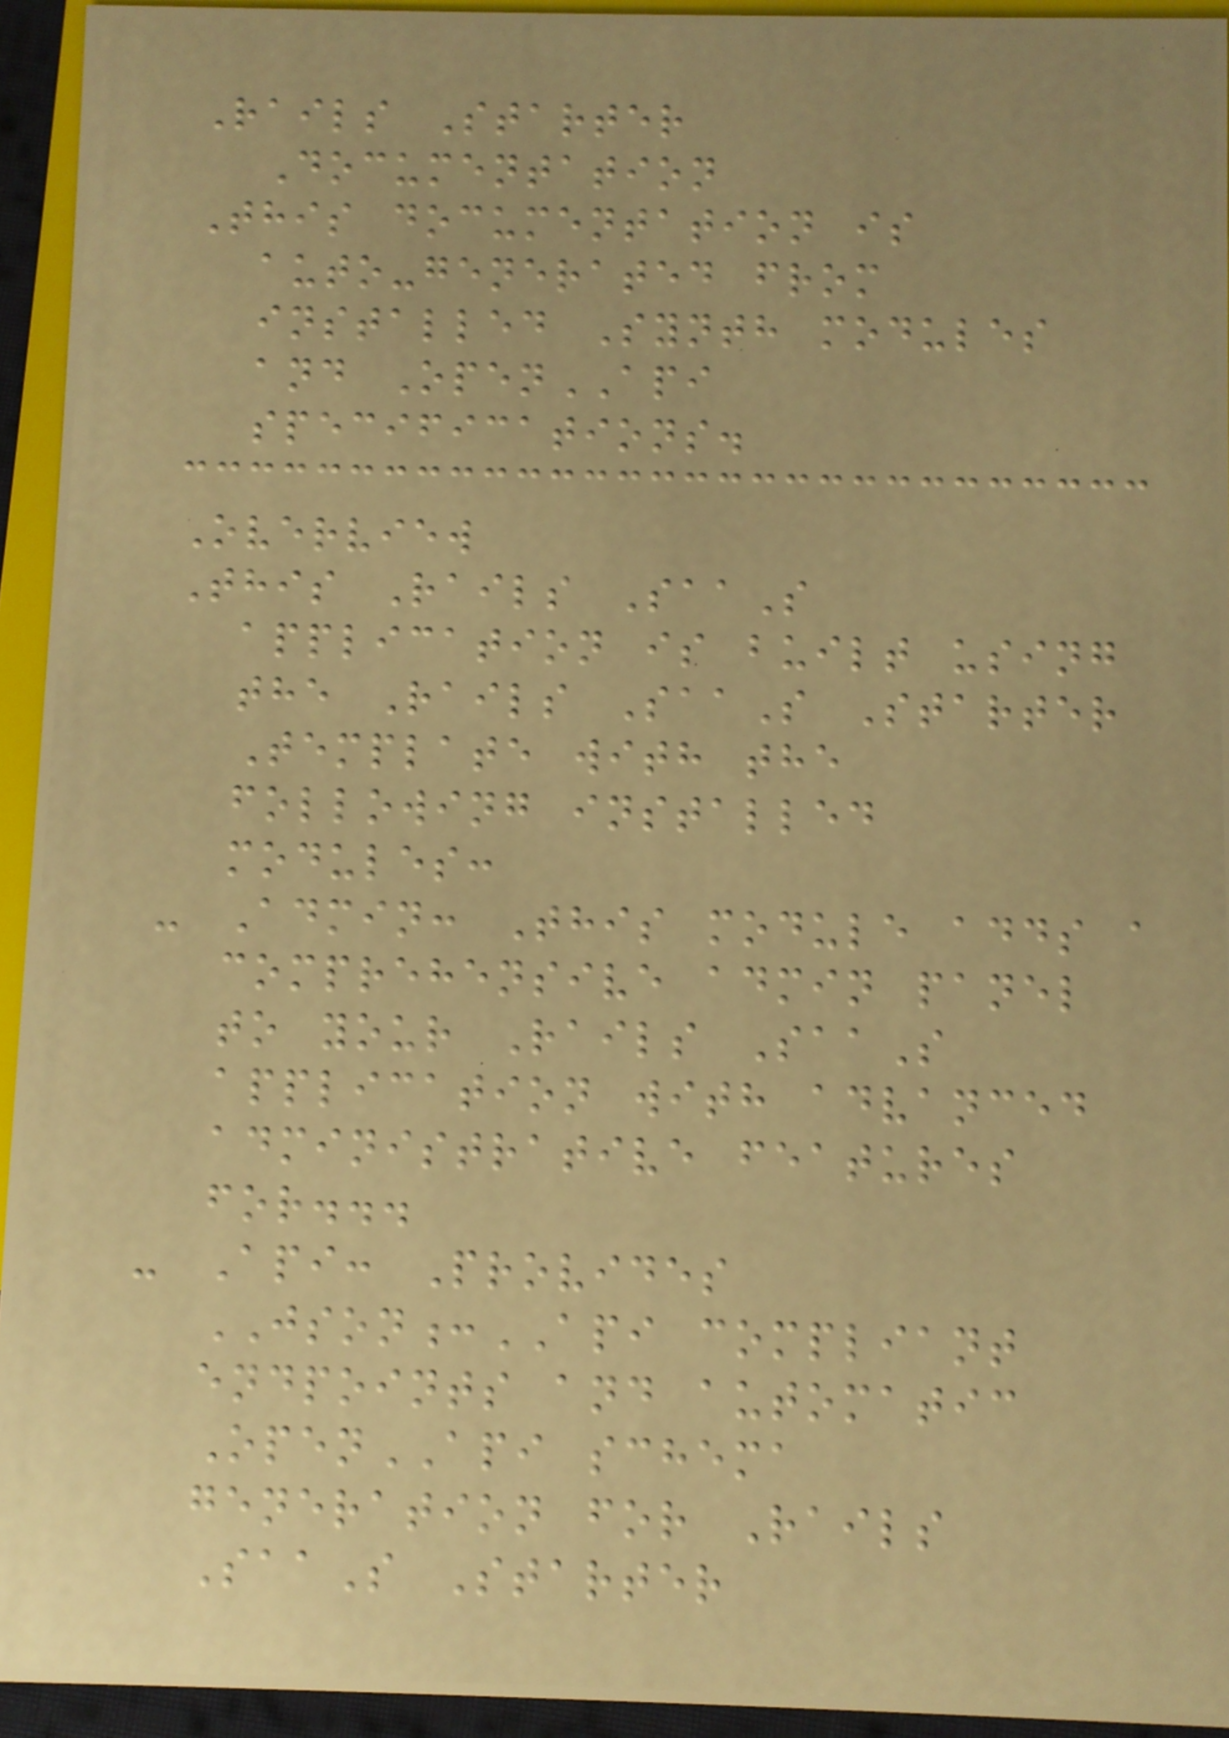Rails Starter
Documentation
This documentation is
auto-generated from
installed Synth modules
and OpenAPI
specifications.
Overview
This Rails SaaS
application is built using
the Rails SaaS Starter
Template with the
following installed
modules:
- Admin: This module adds a
comprehensive admin panel
to your Rails SaaS
application with advanced
administrative features
for...
- Api: Provides
JSON:API compliant
endpoints and automatic
OpenAPI schema
generation for Rails
SaaS Starter
